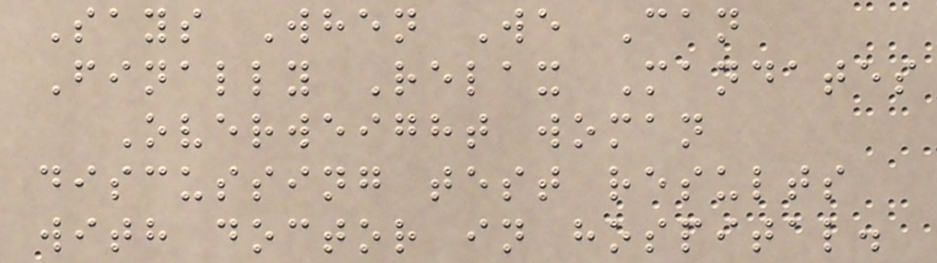Says When We Can
Finally Relax Mandates
Overweight woman
discussing test results
with doctor in hospital.
